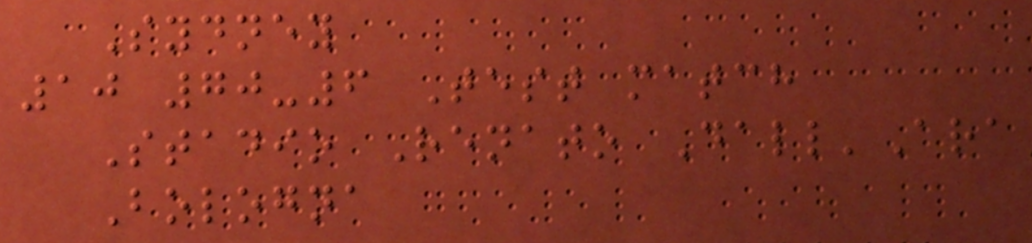Sydney
10 70-6 Test match
Stadio Renato Dall'Ara
Bologna
